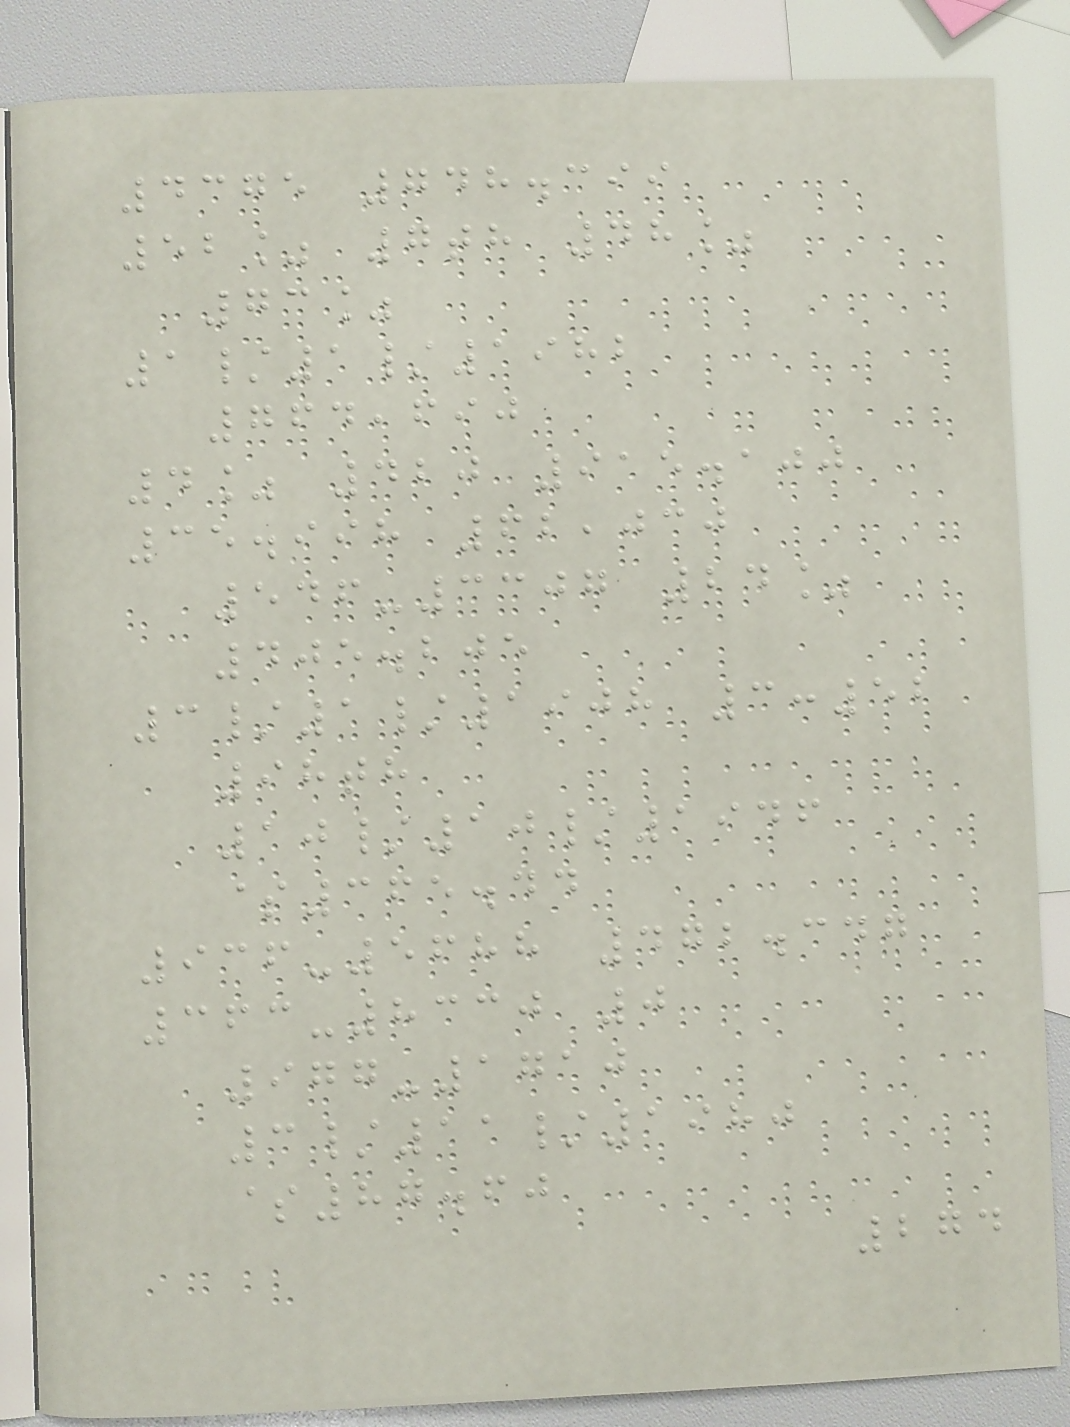4375 748.399
52% 7th 48%
73%
1/1/1982
764,690
4% 420 915.100
35.998 62,030
546-3307 24%
405.205
3/1/1908 3:52
98th
10/10/1946
$365.44
936-5688 472.347
363-8330 0
977-1710
3/11/1980
$87.60
274
